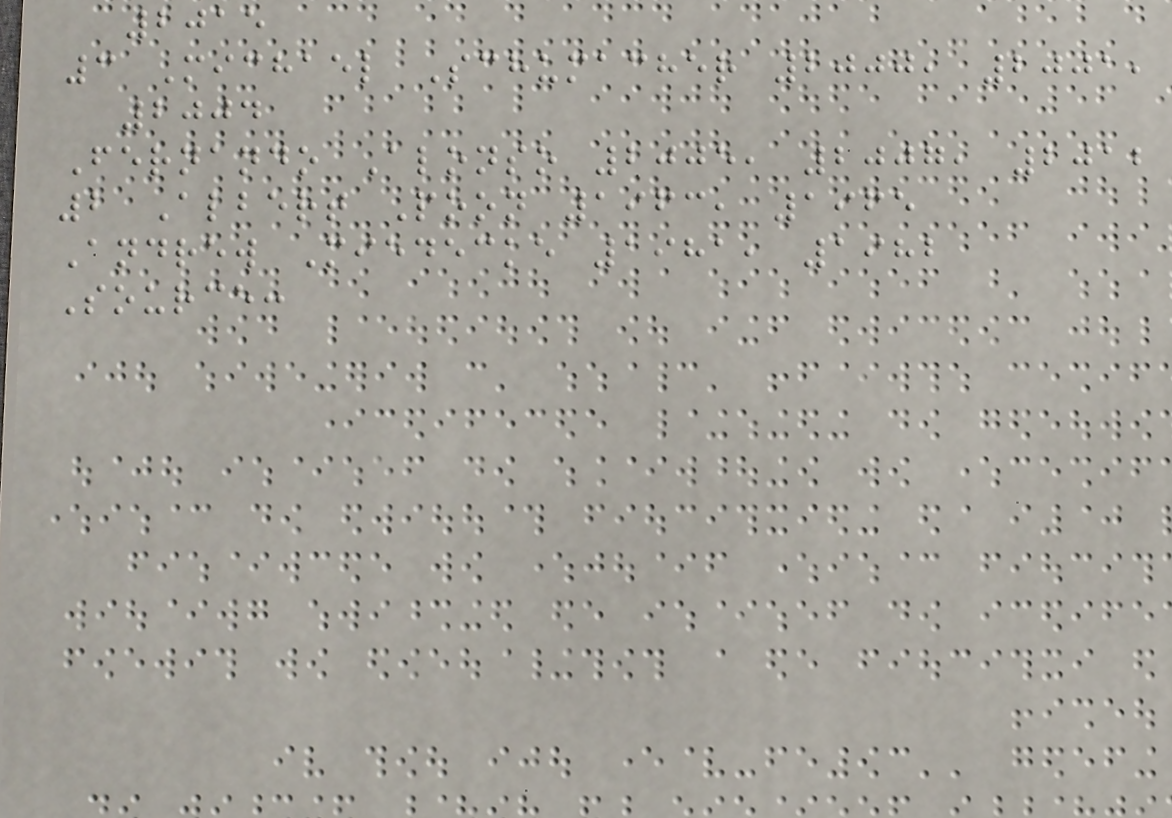2015
3 Michael Schumacher 2000, 2001,
2004
Fernando Alonso 2005, 2007, 2012
2 Albert Poon 1963, 1965
Andrew Miedecke 1981, 1982
Source:
